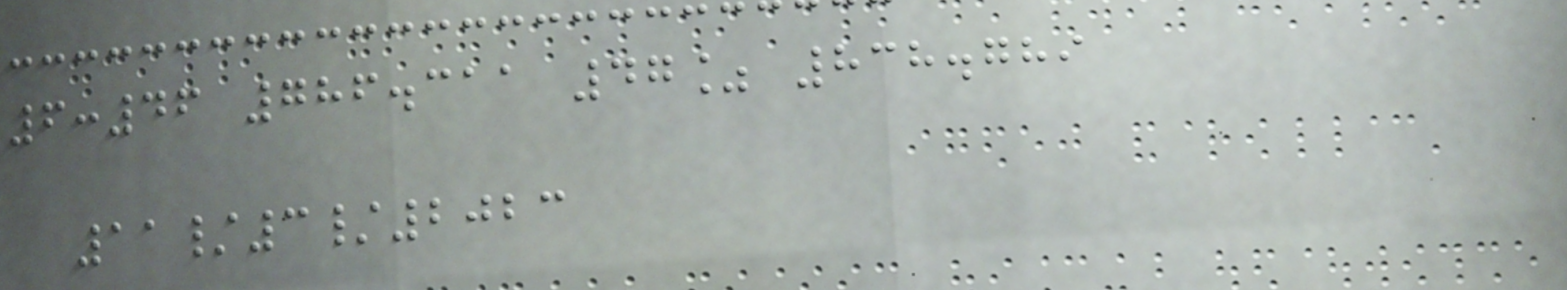6:46 786.311 47% 838.789
11/3/2023
